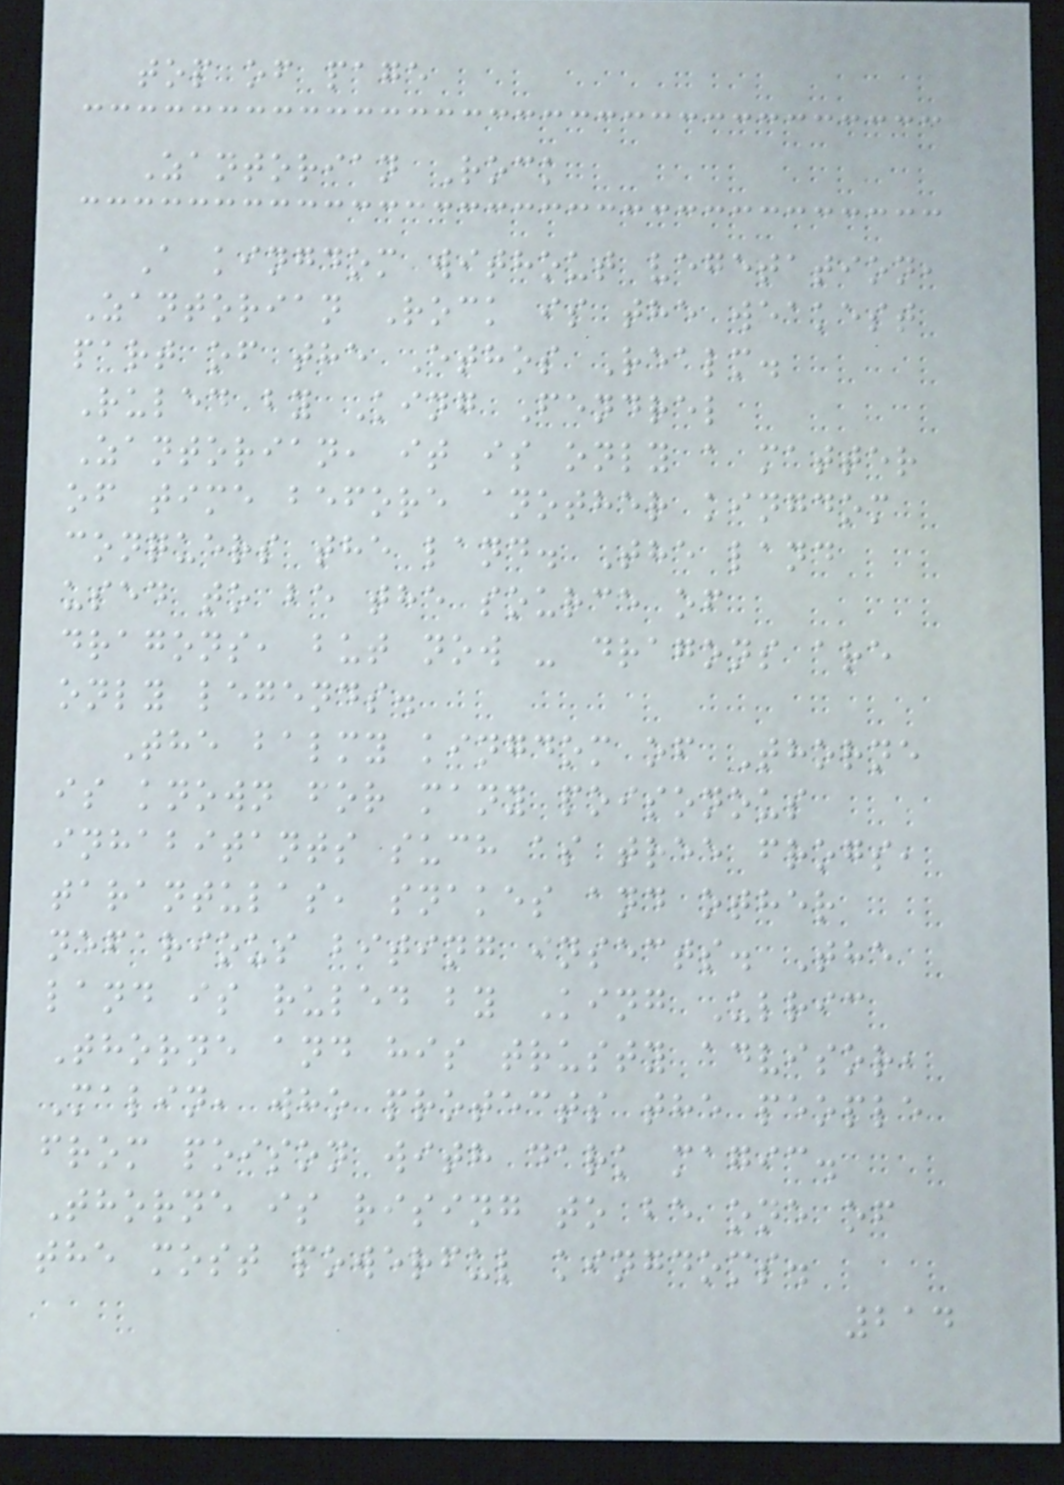top of page
Zantorian Rock
A kingdom without vegetation,
Zantorian Rock is the weakest
part of the Ethos Realm.
Ruled by King Fendrel
Zantorian, it is only a matter
of time before another kingdom
conquers the land. The land
used to be the source of
dragons, but now - dragons are
only legends.
The balmy kingdom of Thorne
is known for many poisonous
inhabitants such as tree frogs,
tarantulas, snakes and other
nefarious biting insects. The
land is ruled by King Ulric
Thorne and his trusty advisor,
Malin, who protects the people
from poison with dark magic.
Thorne is rising to be one of
the most powerful kingdoms.
214
